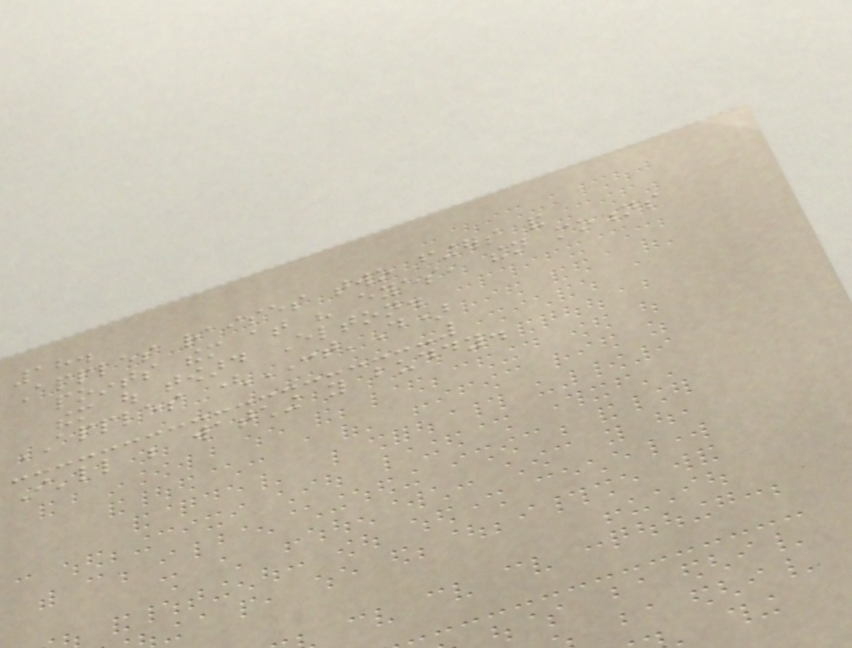18.
Apples raises two fingers and
points them at his eyes, then motions
them out toward Elton.
APPLES (CONT'D)
I'll be watching you buddy.
